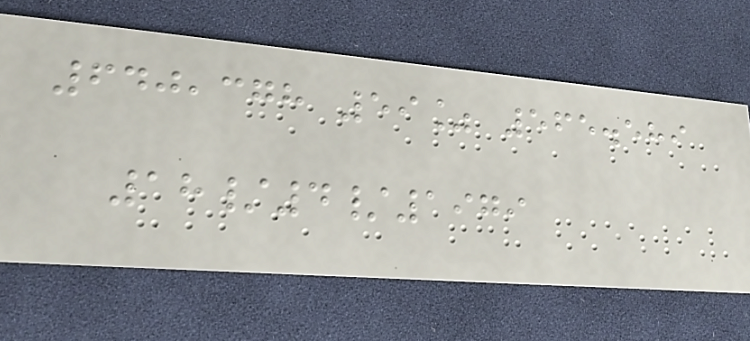640,378 59% 565.589
18/4/1979
